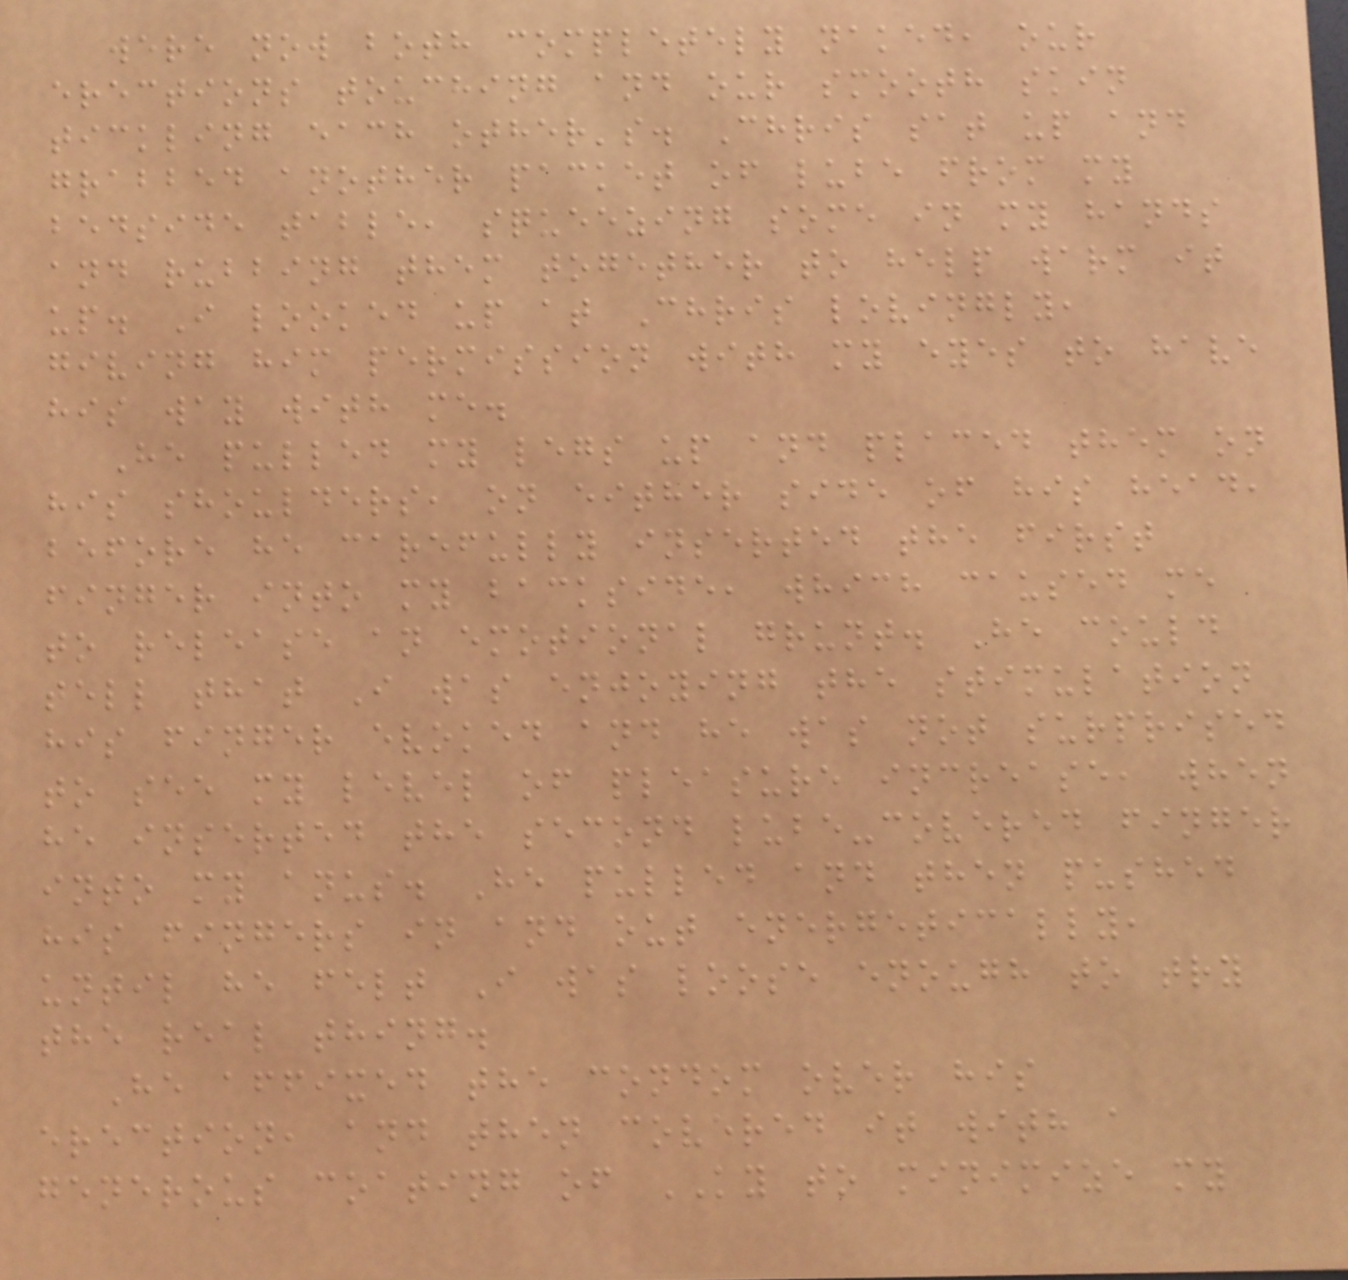were now both completely naked, our
erections touching and our smooth skin
tickling each other's. Chris sat up and
grabbed another packet of lube from my
bedside table, squeezing some in my hands
and rubbing them together to help warm it
up. I looked up at Chris lovingly,
giving him permission with my eyes to have
his way with me.
He pulled my legs up and placed them on
his shoulders, on either side of his head,
before he carefully inserted the first
finger into my backside, which caused me
to release an emotional grunt. He could
tell that I was enjoying the stimulation
his finger evoked and he was not surprised
to see my level of pleasure increase, when
he inserted the second lube-covered finger
into my anus. He pulled and then pushed
his fingers in and out energetically,
until he felt I was loose enough to try
the real thing.
He affixed the condom over his
erection, and then covered it with a
generous coating of KY to minimize my
